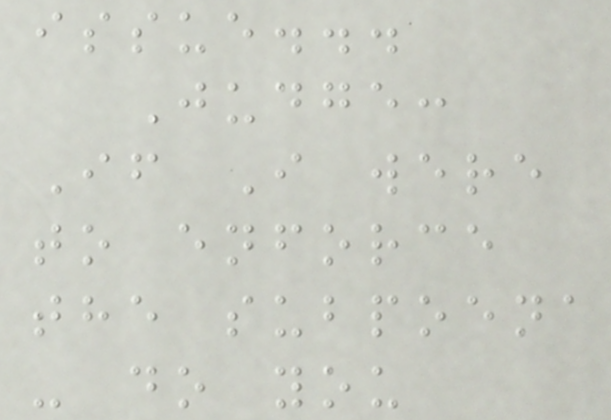issue...
Judge:
If I were
to enforce
the subpoena
- do you
